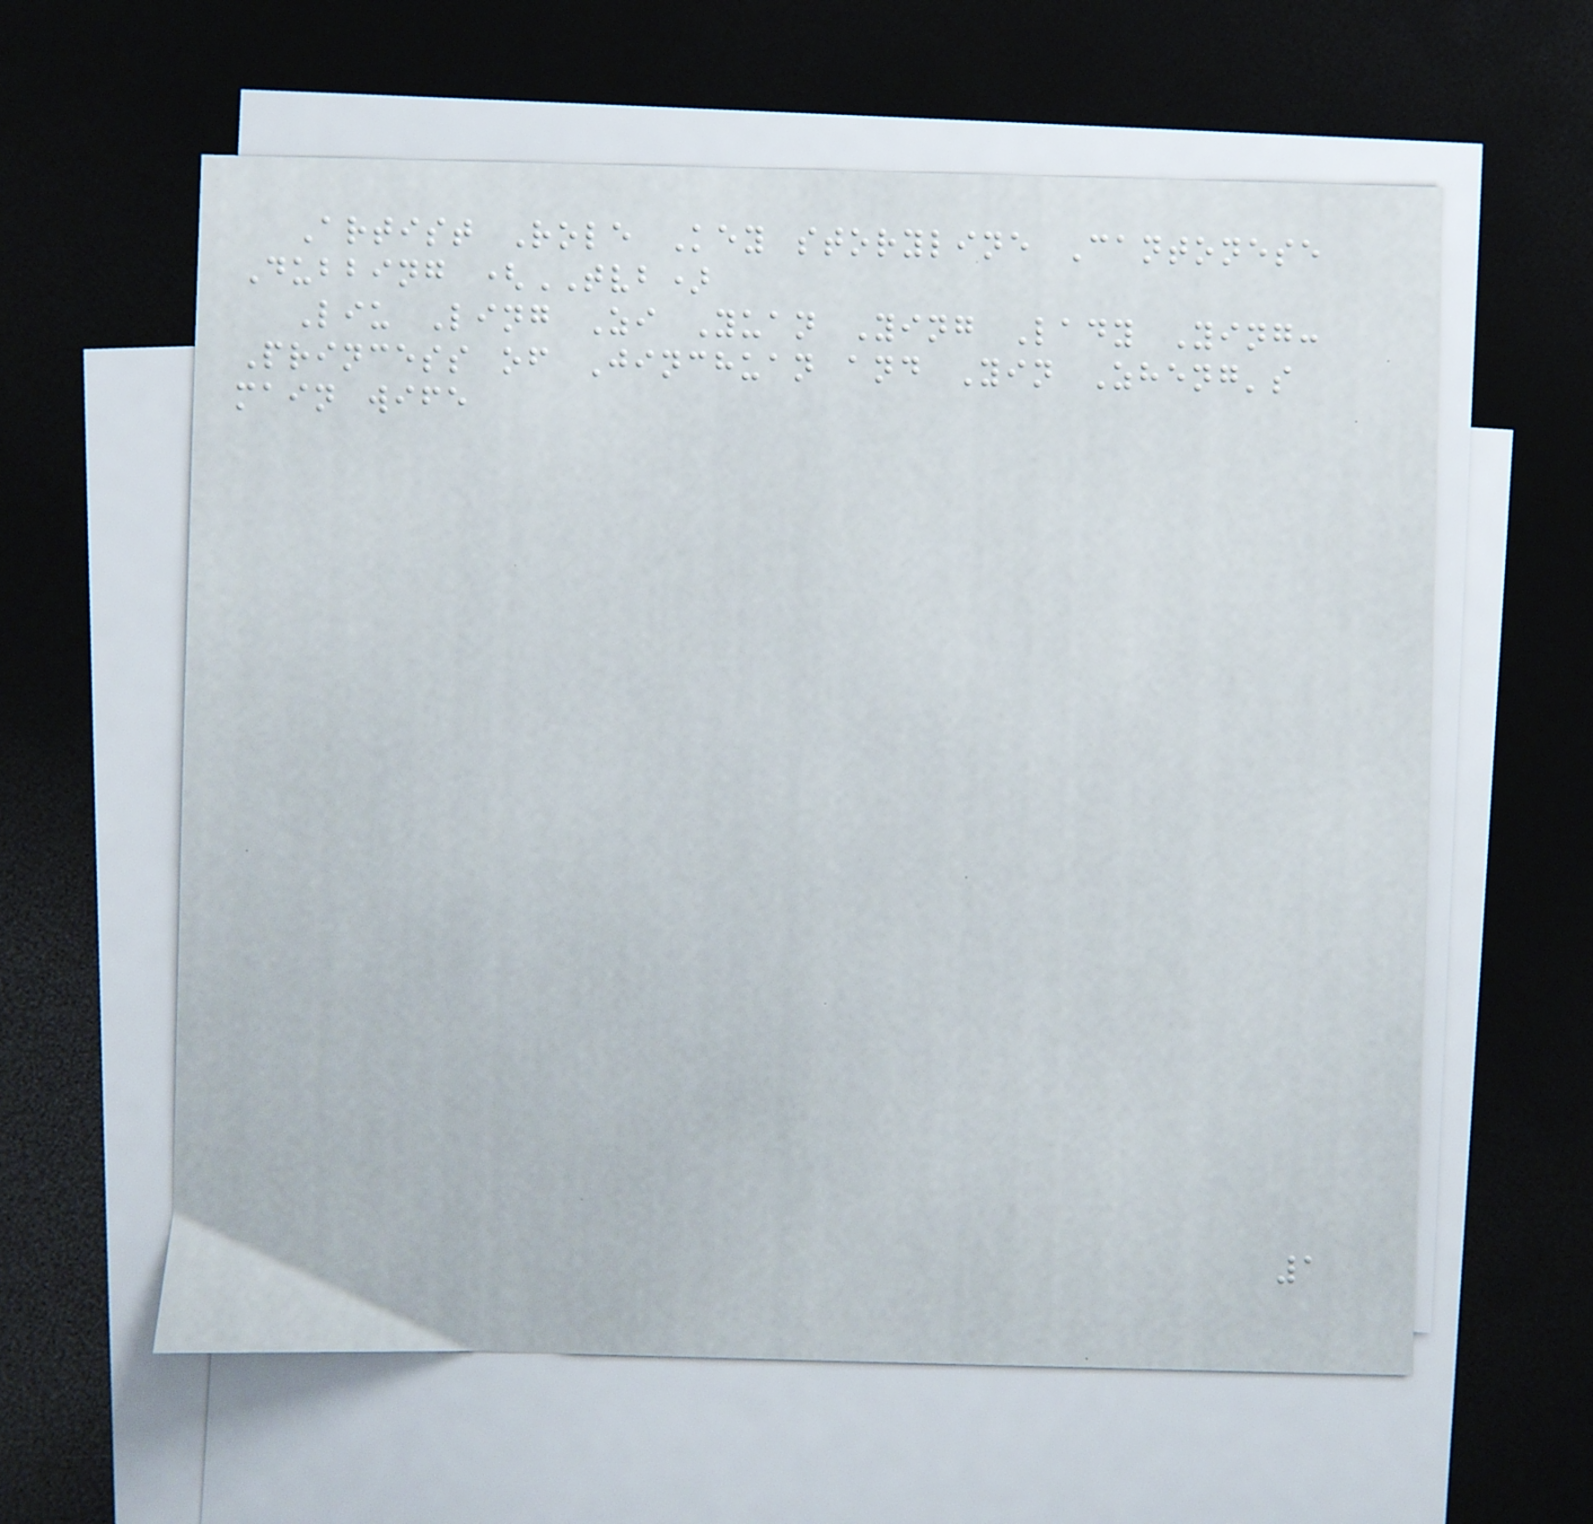Artist Role Key storyline Cantonese
Dubbing (TVB)
Liu Ling Zi Yuan Ying Lady Ying:
Princess of Jinchuan and Yin Zheng's
main wife
1
